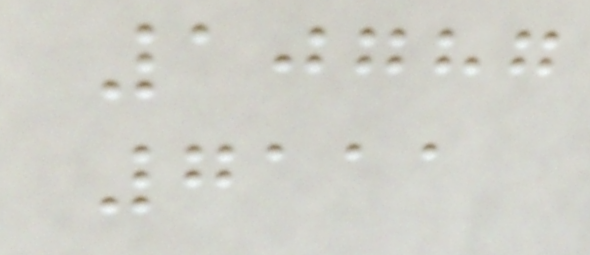10787
7111
